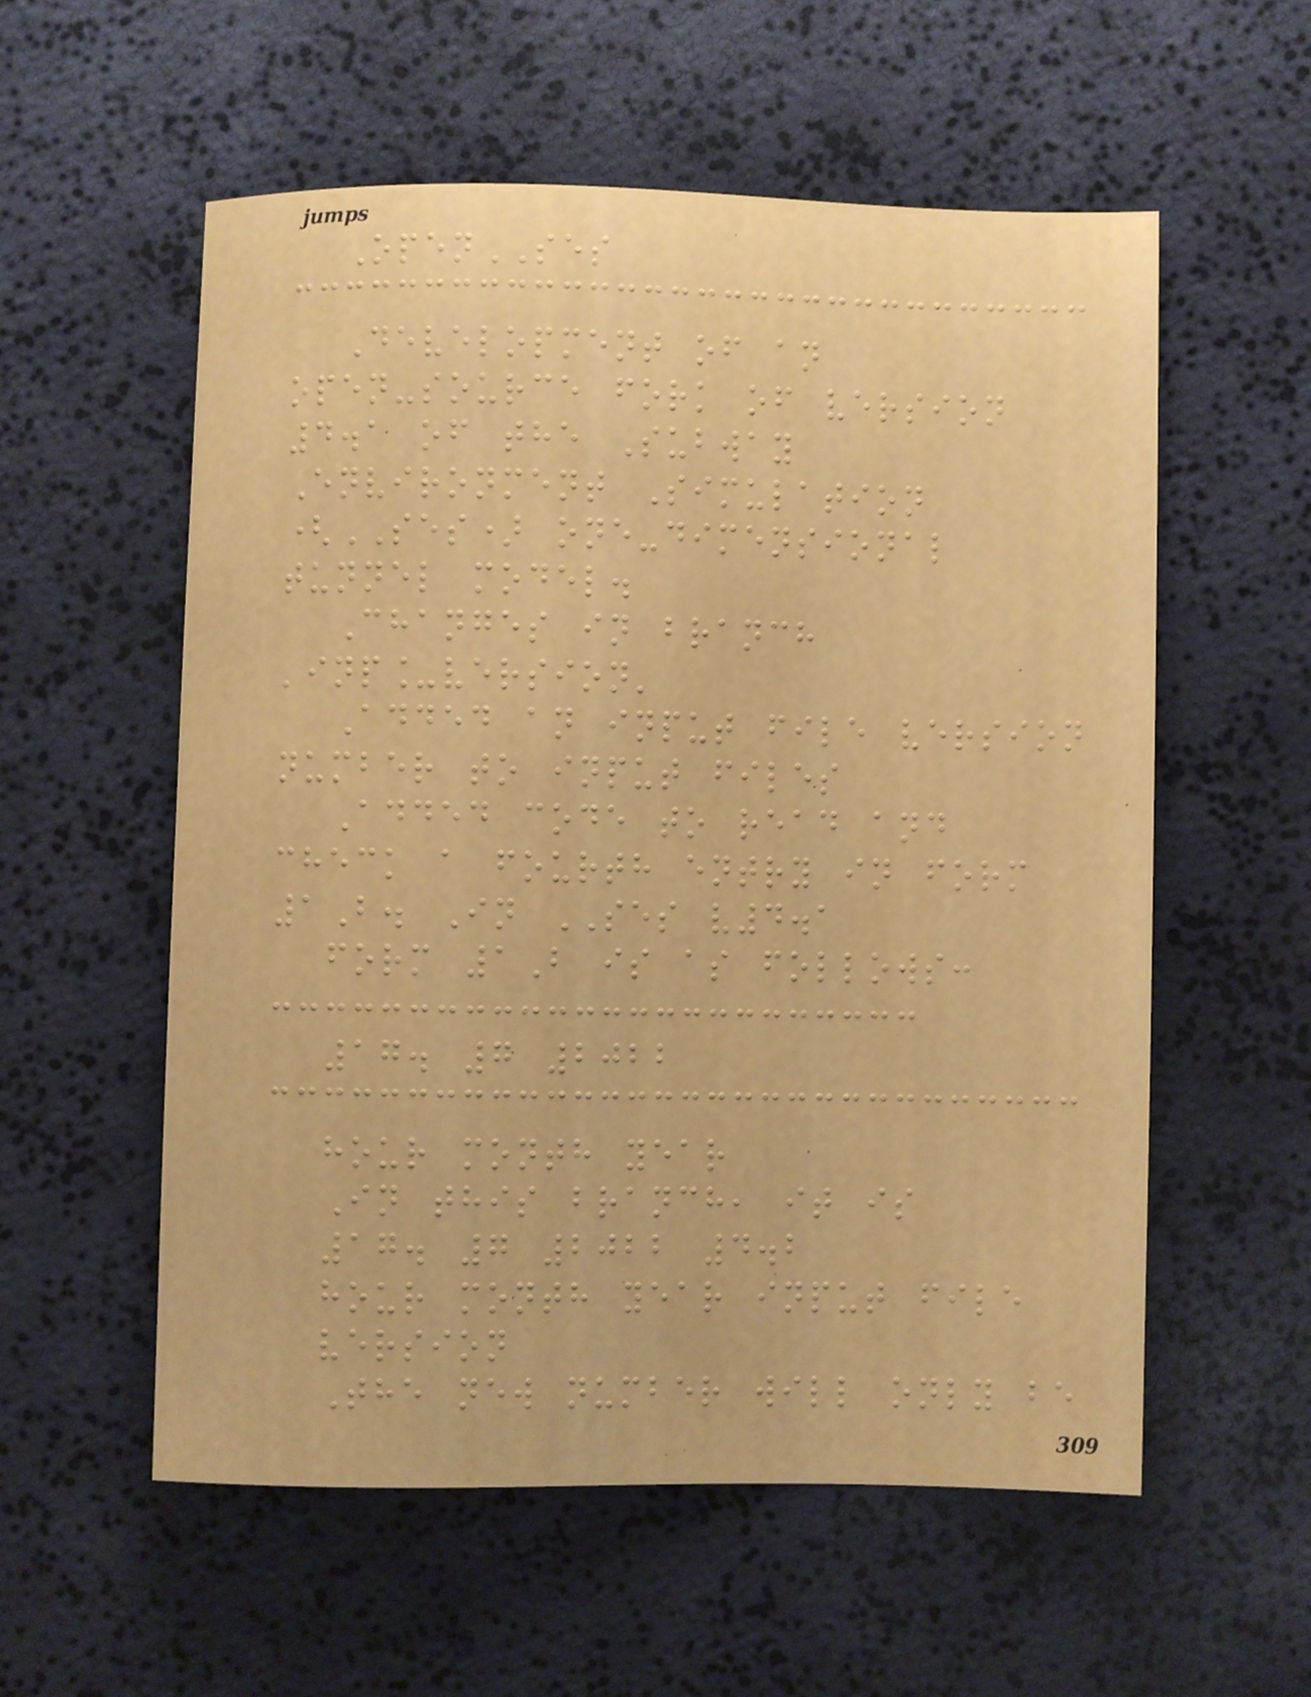OpenSES
Development of an
open-source fork of version
4.1 of the Subway
Environment Simulation
(SES) one-dimensional
tunnel model.
Changes in branch
'inp_version'
Added an input file version
number to input files
Added code to read and
check a fourth entry in form
1B. In SES v4.1
form 1B is as follows:
17. 7 2022
hour month year
In this branch, it is
17. 7 2022 4.2
hour month year input file
version
The new number will only be
